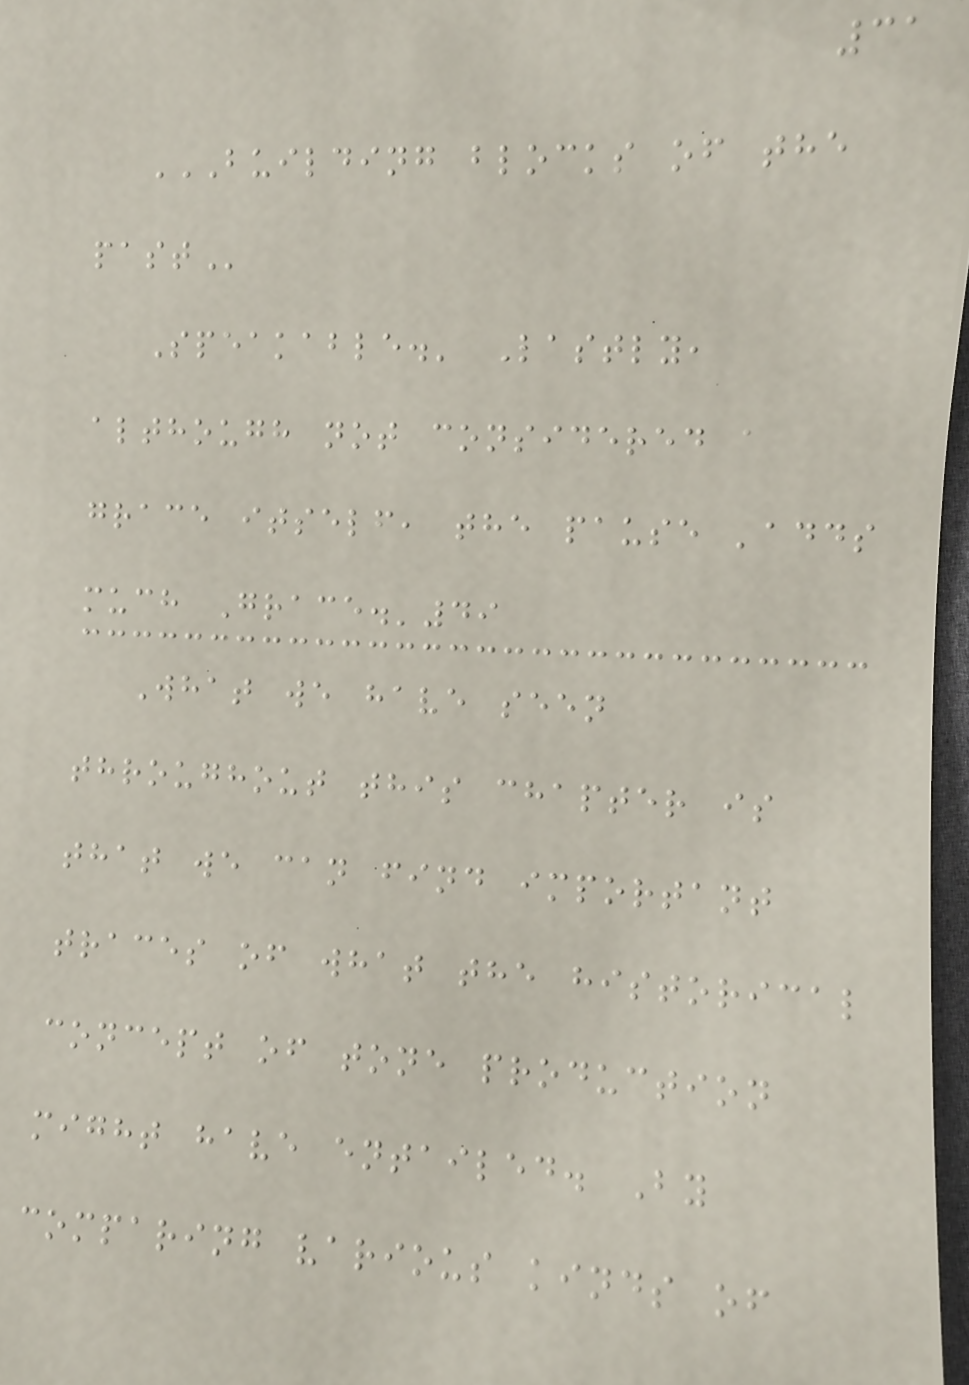31
BUILDING BLOCKS OF THE
PAST
Speakable.' Lastly,
although not considered a
grace itself, the pause 'adds
much Grace.'49
What we have seen
throughout this chapter is
that we can find important
traces of what the historical
concept of tone production
might have entailed. By
comparing various kinds of
